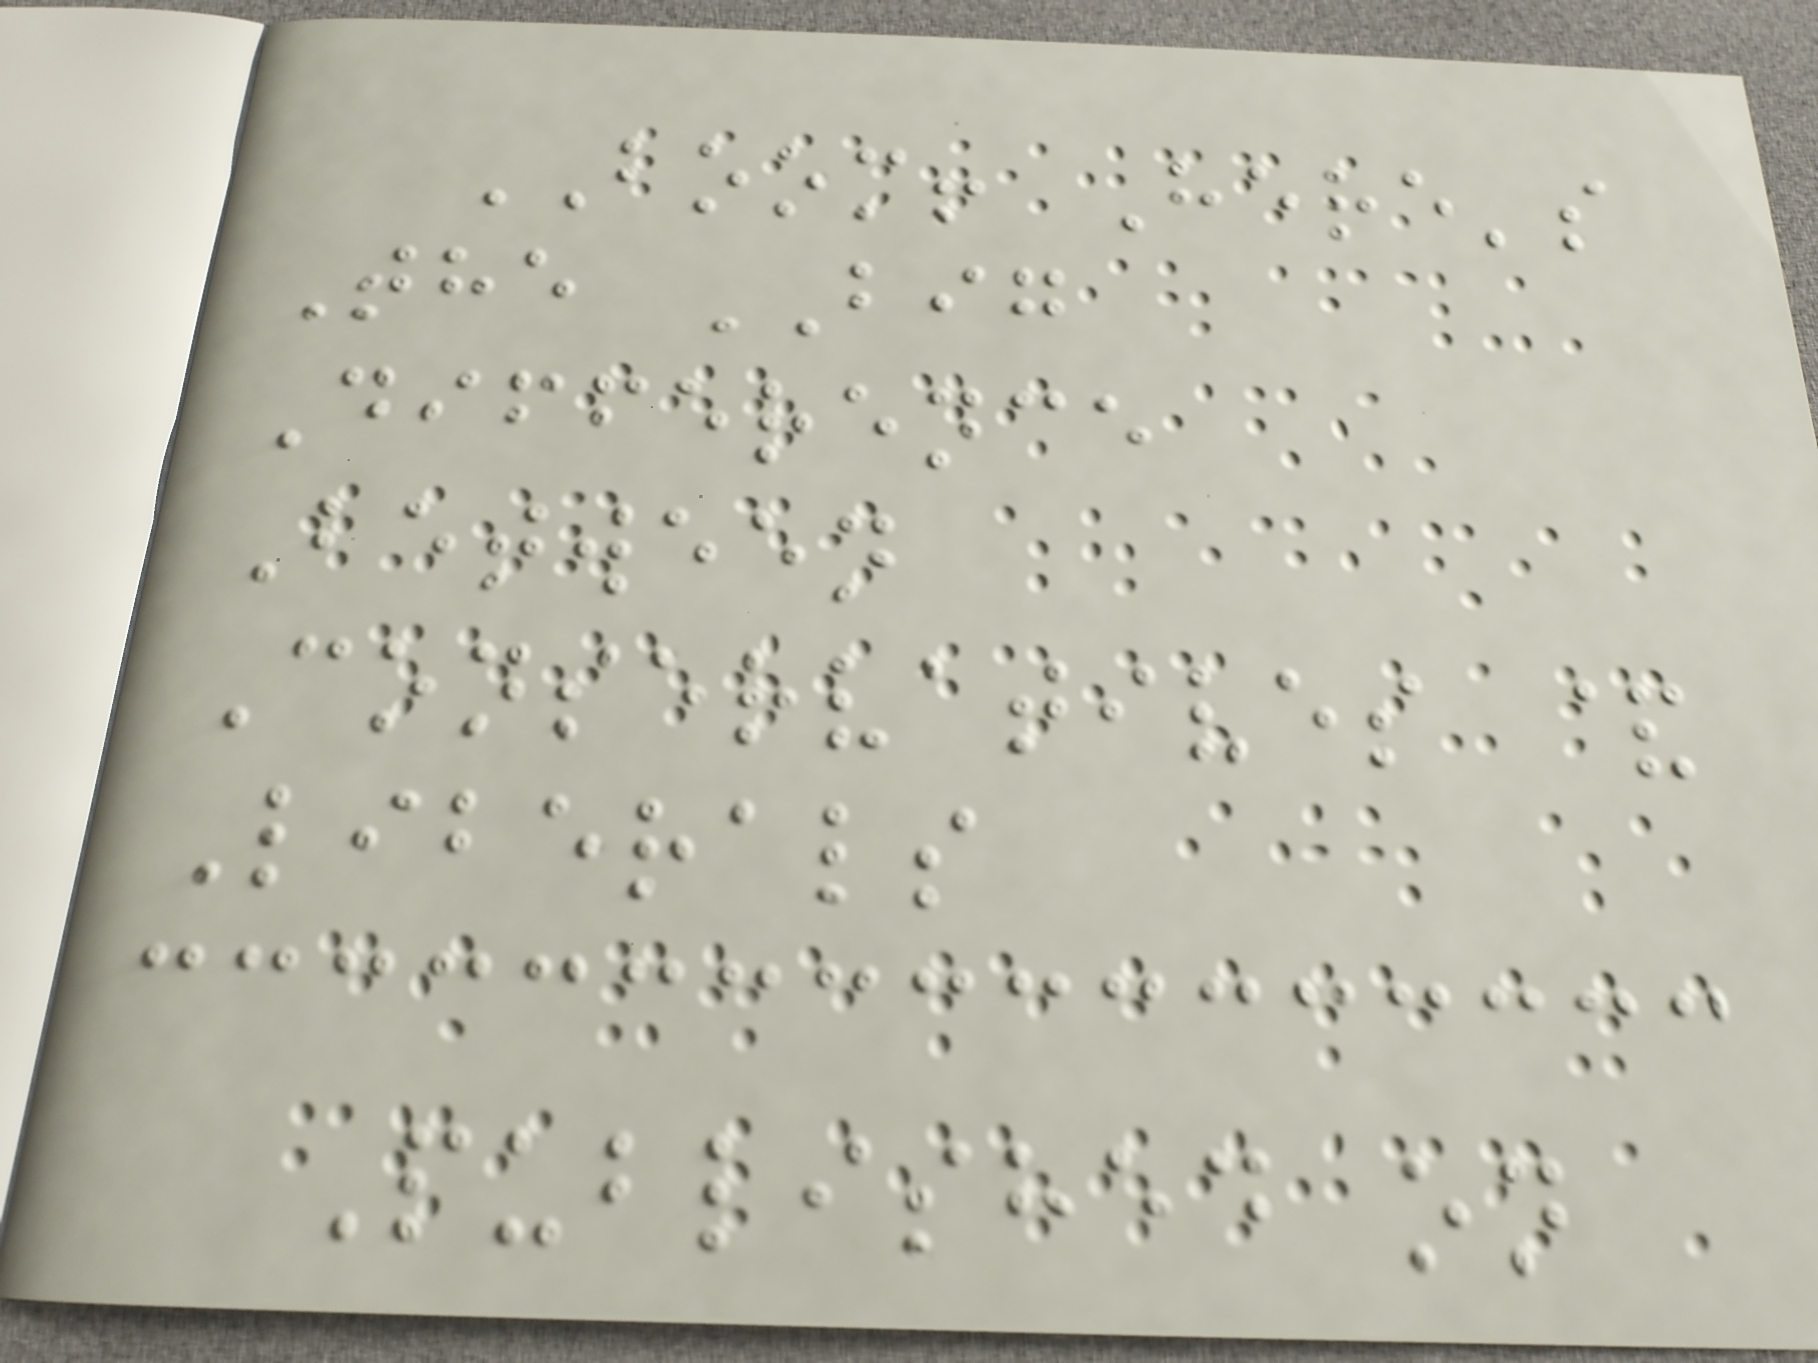BOOM! Here's
The BIG
Difference
Between
Conservatives &
Liberals
Published on
